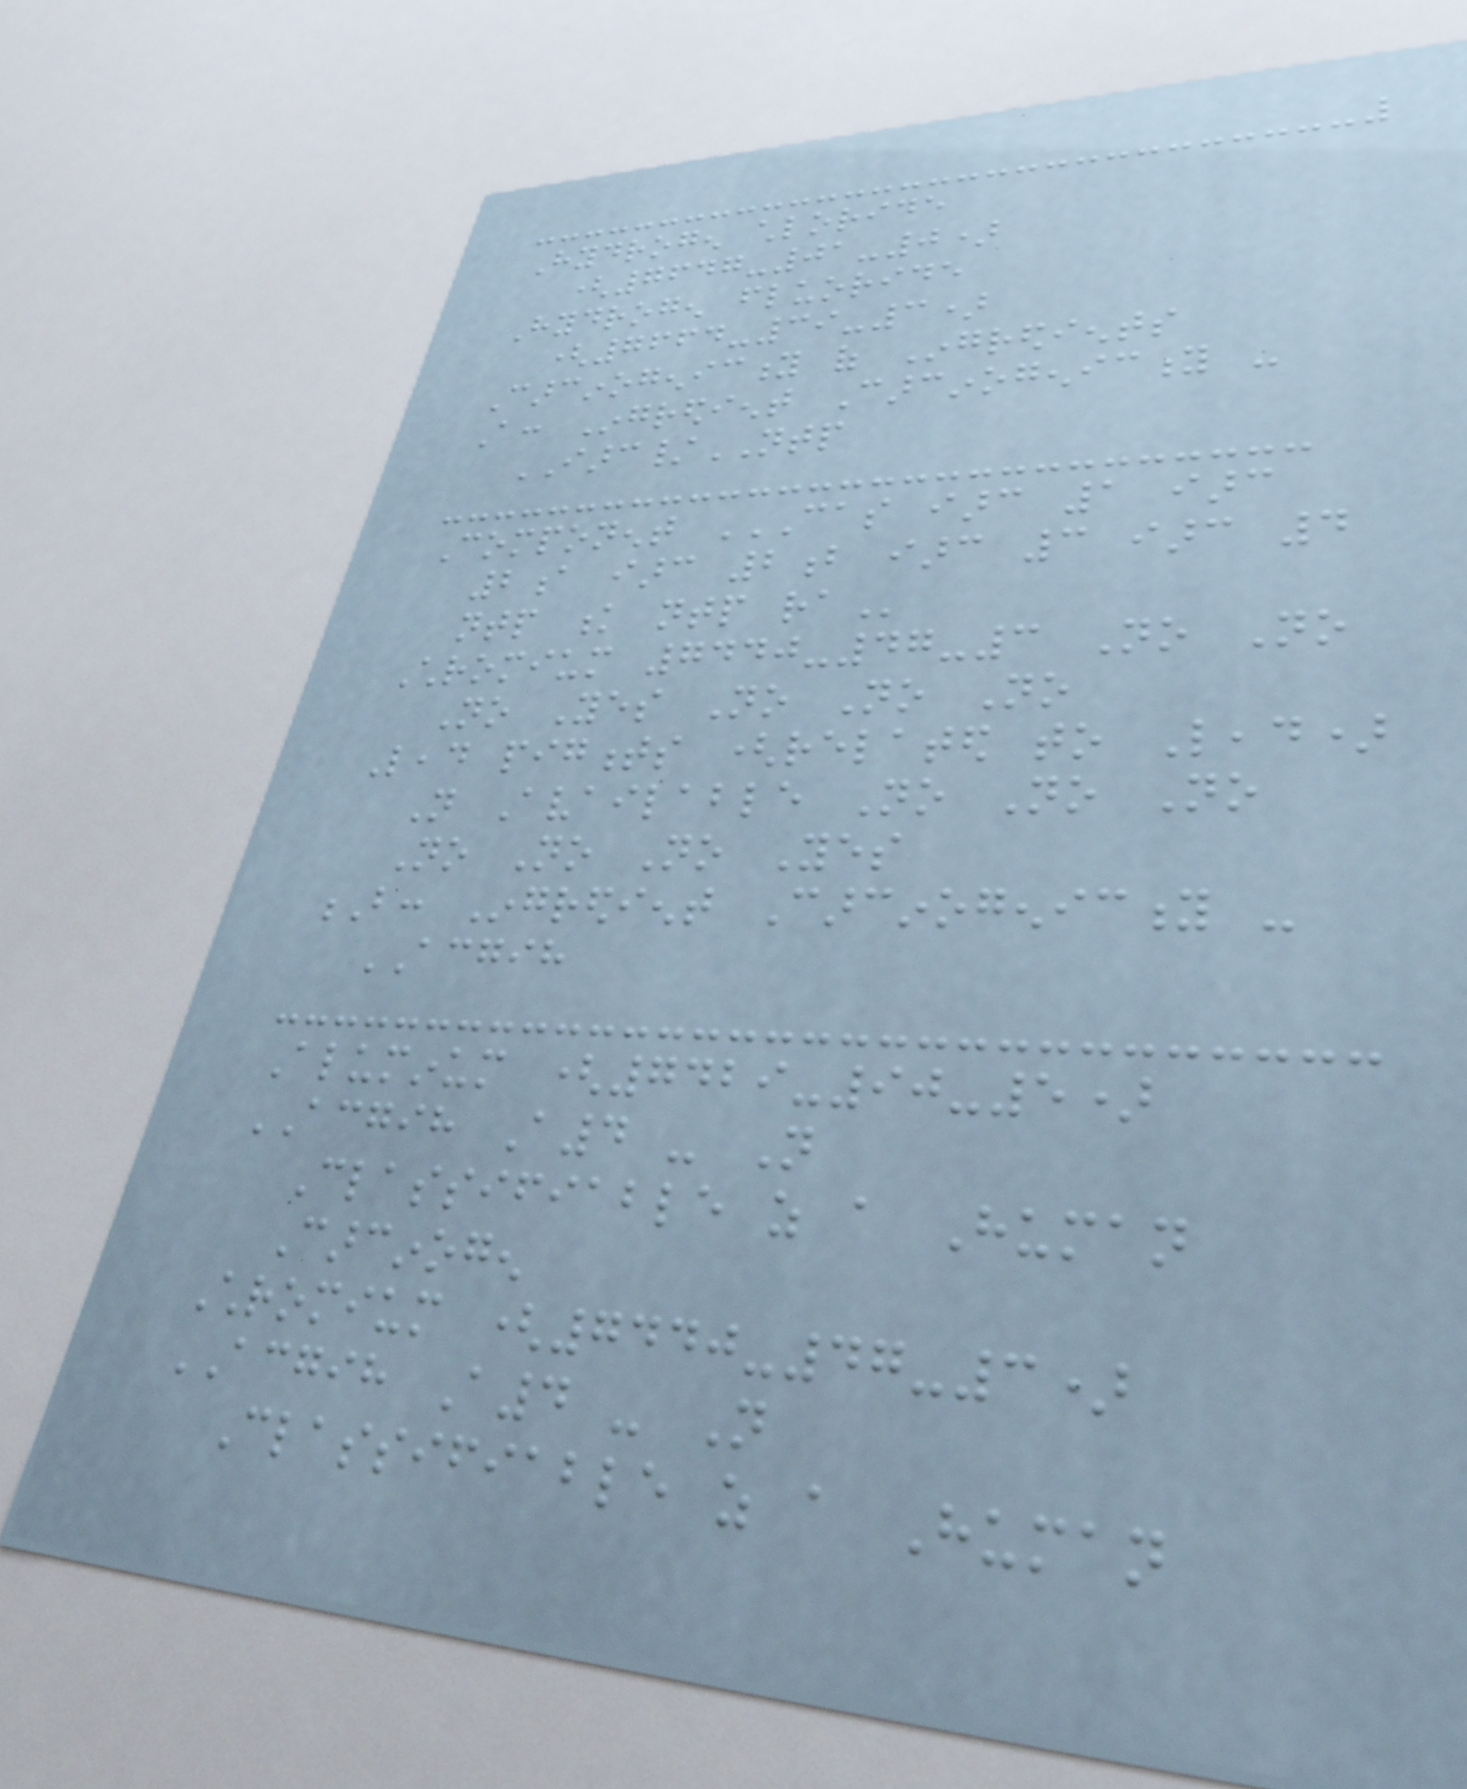Hydrogen chloride
(7647-01-0)
Hydrogen fluoride
(7664-39-3)
Carcinogenicity of Ingredients
A: Ingredient Carcinogenicity -
IARC/NTP
Component CAS IARC 1 IARC
2A IARC 2B IARC 3 IARC 4
NTP K NTP RA
Chromium 7440-47-3 No No
No Yes No No No
Lead pigments (related to Lead)
Not Available No No No
No No No Yes
B: Ingredient Carcinogenicity -
ACGIH
Aluminum (7429-90-5)
ACGIH A4 - Not
Classifiable as a Human
Carcinogen
Chromium (7440-47-3)
ACGIH A4 - Not
Classifiable as a Human
